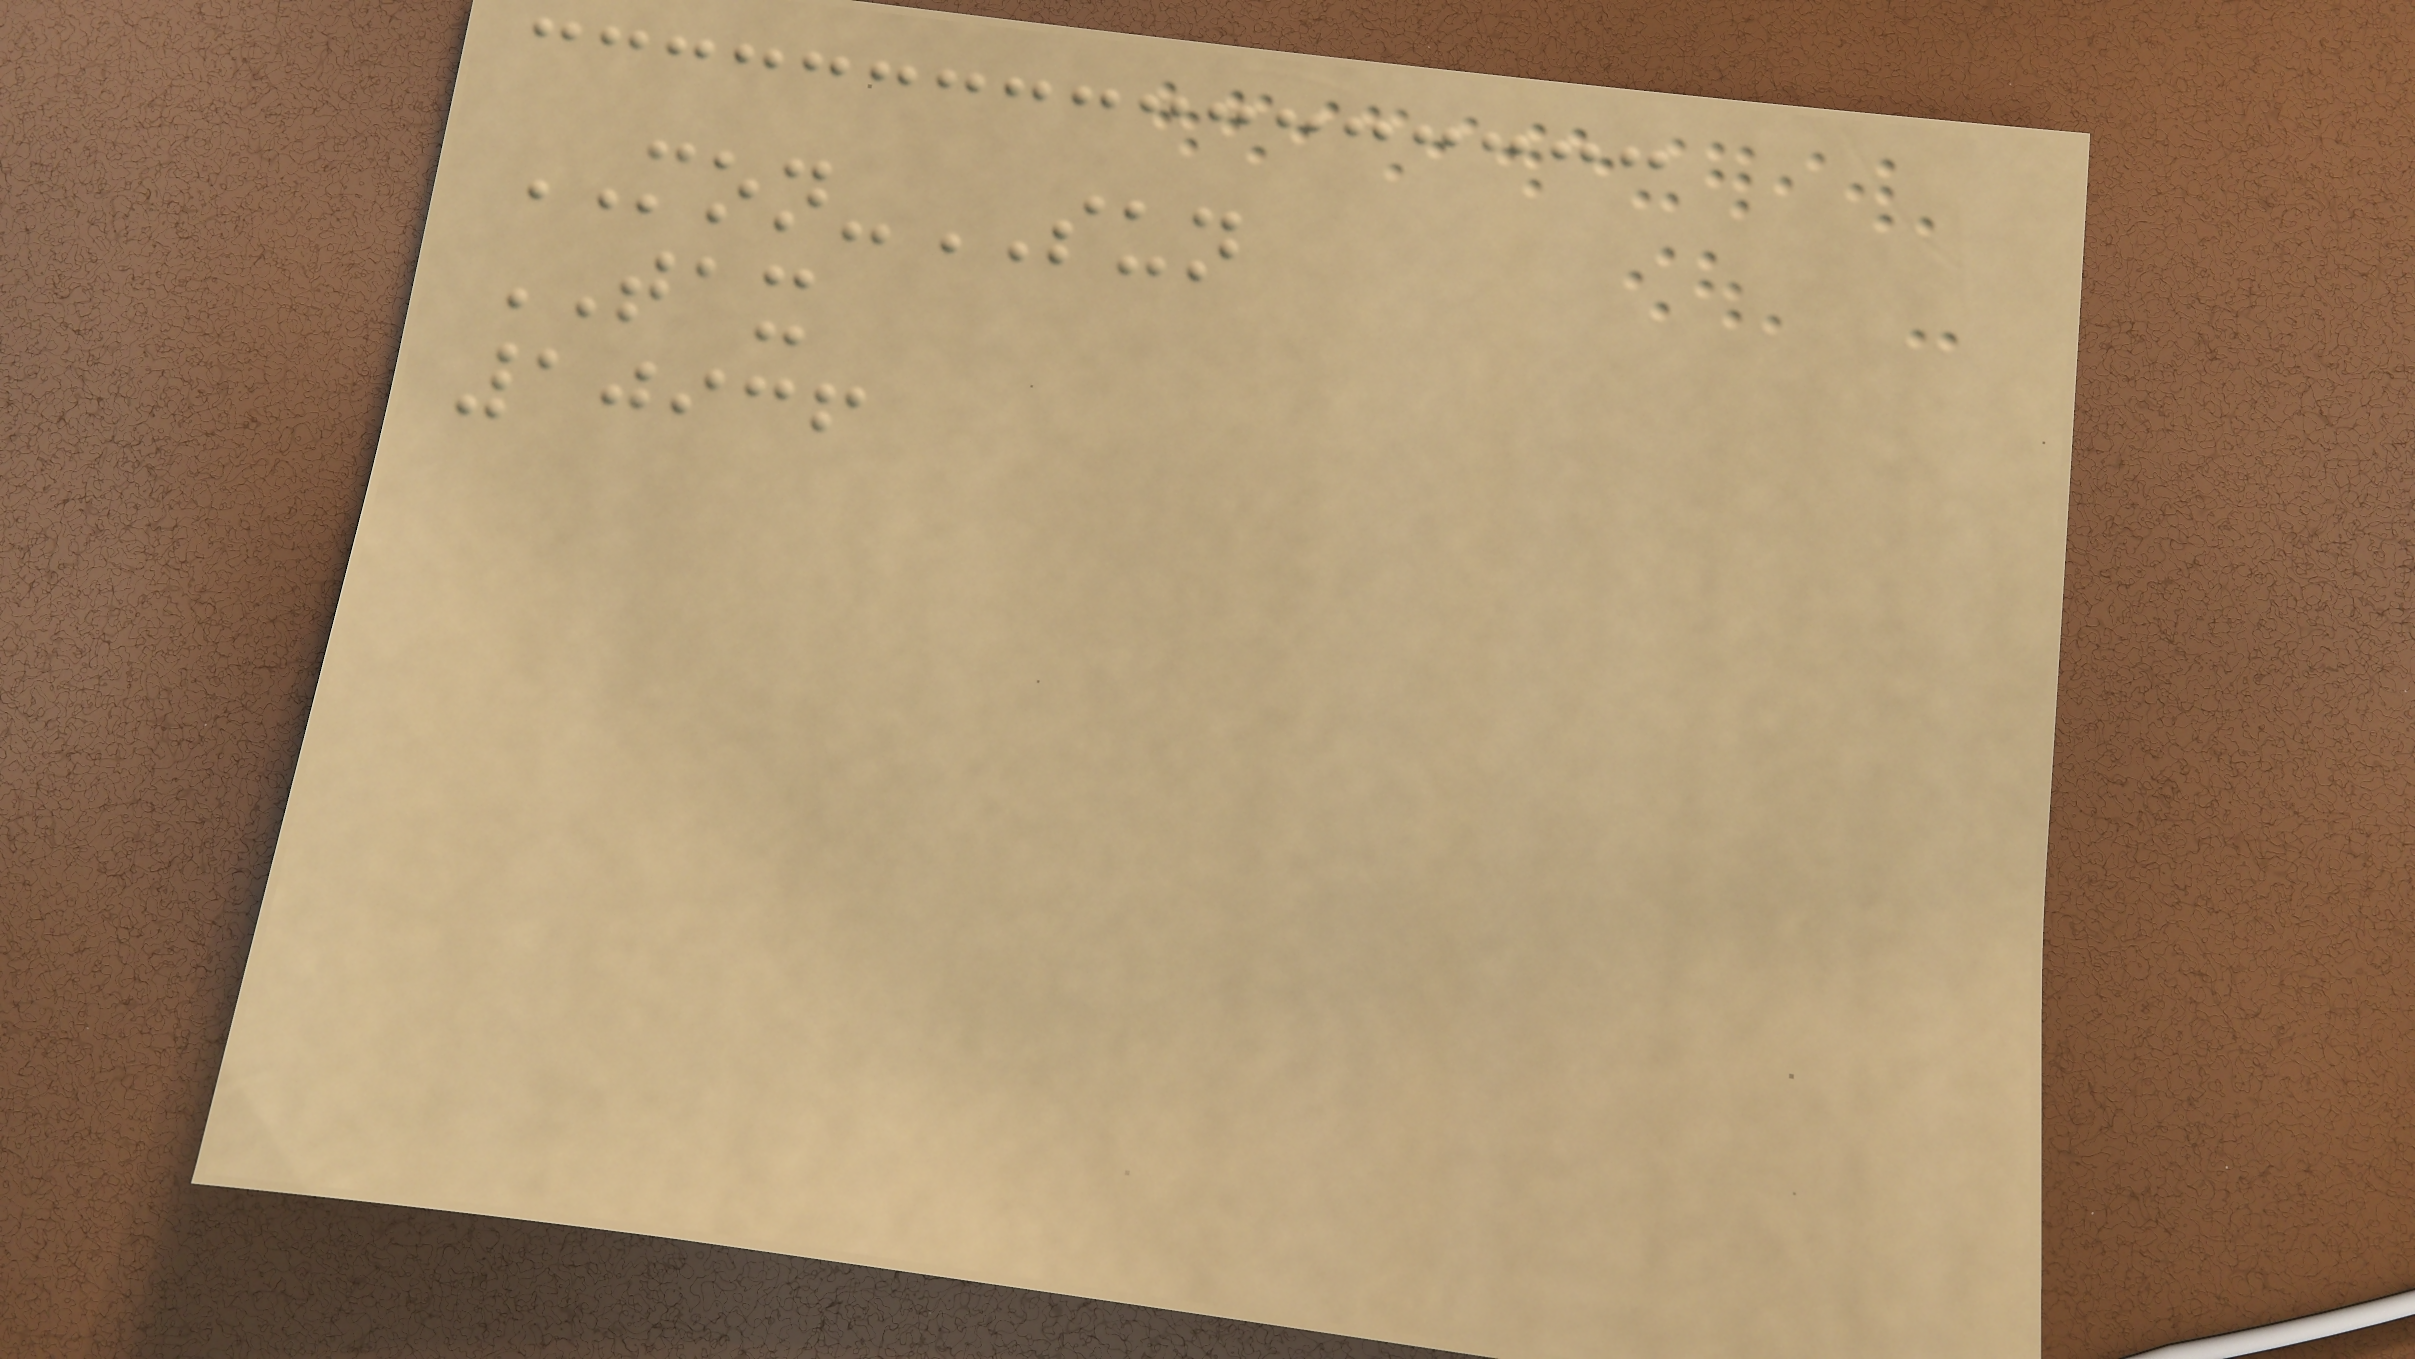MON-SUN
TAX
10936
